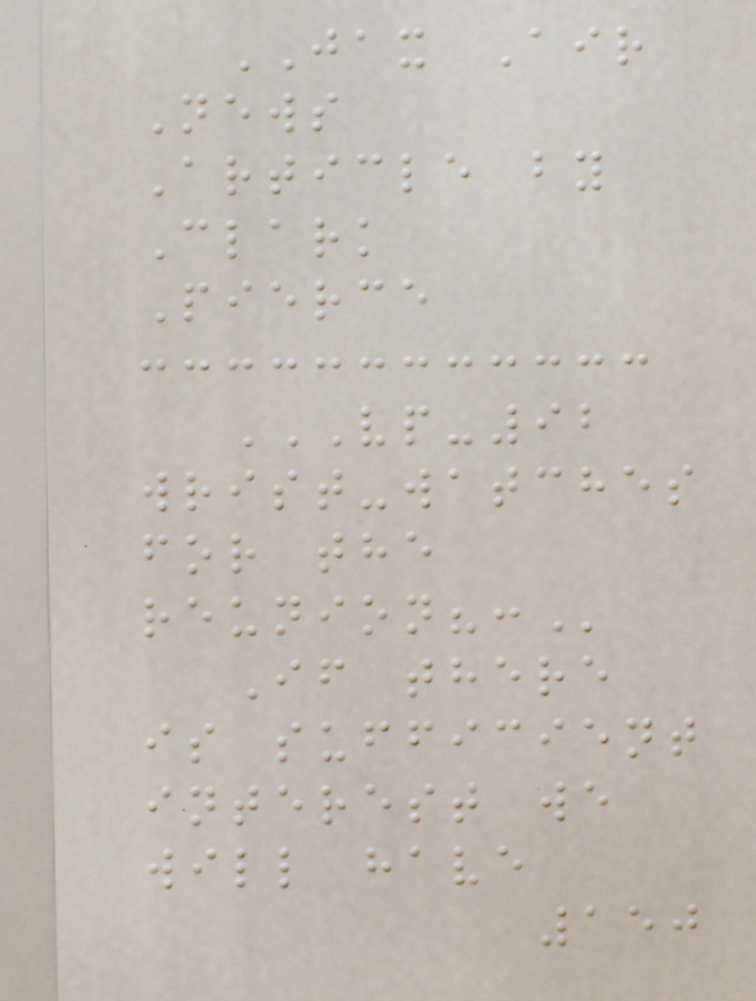JAX Air
News
Article by
Clark
Pierce
VP-92
WRIST-WATCHES
FOR THE
REUNION?:
If there
is sufficient
interest we
will have
150
